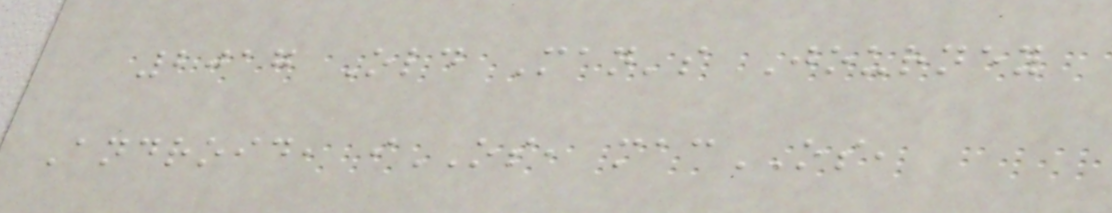2017 Old Man's Journey
Android, iOS, macOS,
